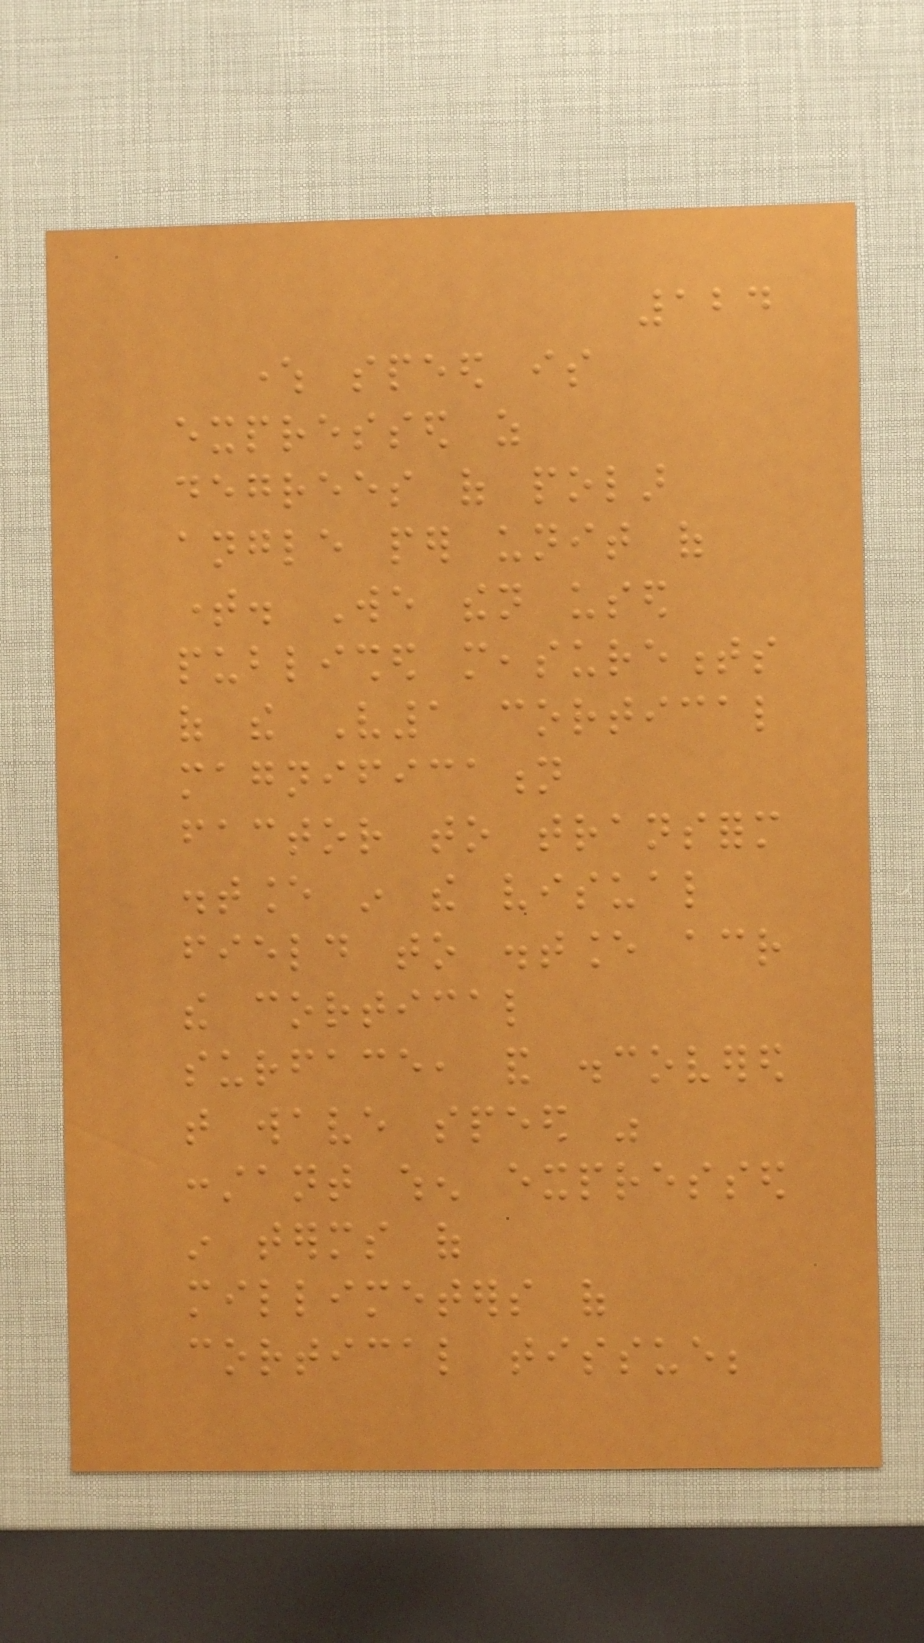124
where speed is
expressed as
degrees of polar
angle per unit of
time. We then used
published measurements
of the V1 cortical
magnification
factor to transform
distance in the visual
field to distance across
the cortical
surface, and discovered
that wave speed was
constant when expressed
in terms of
millimeters of
cortical tissue;
